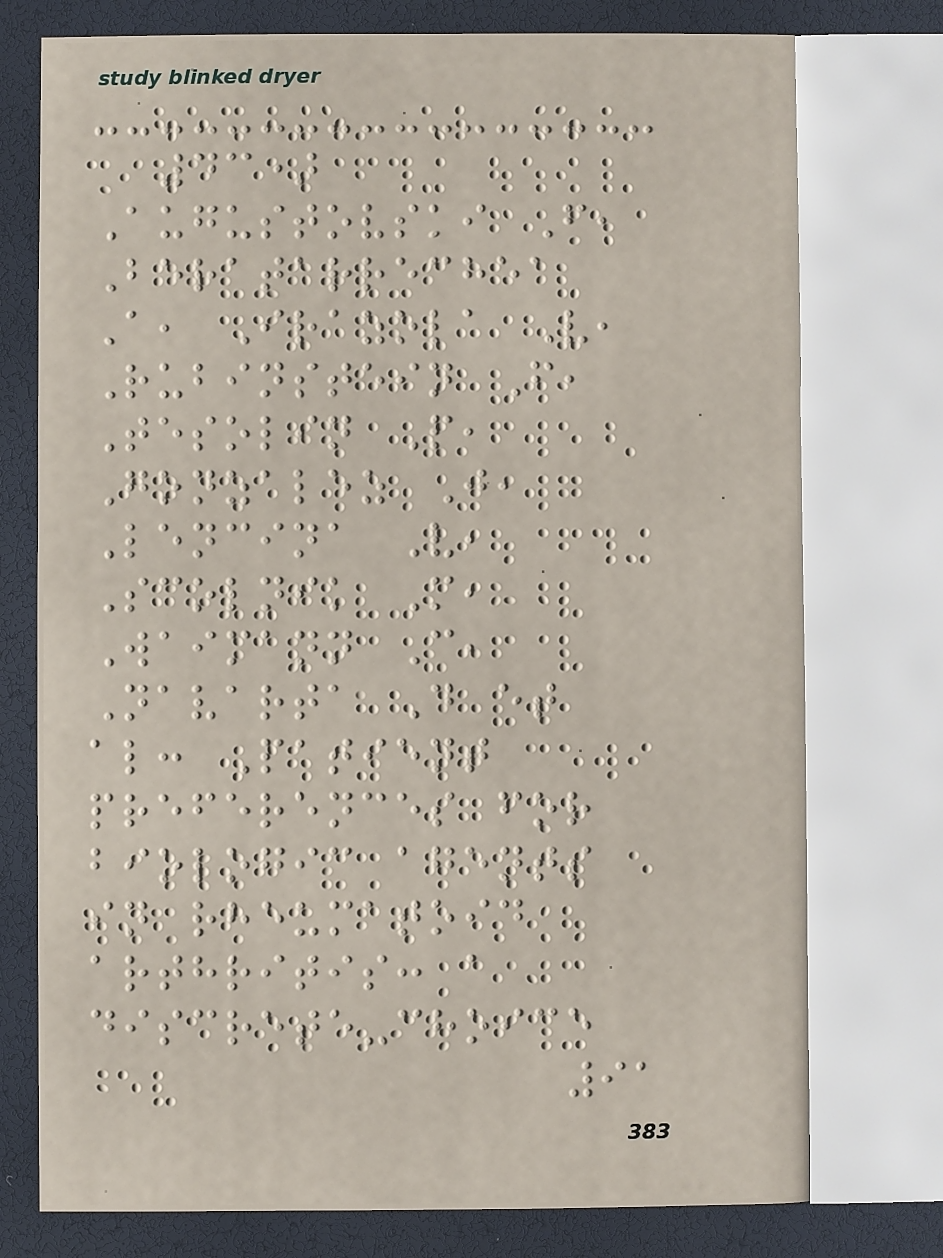43)
Augustovski F,
Beratarrechea
A, Irazola V,
Rubinstein F,
Tesolin P,
Gonzalez J,
Lencina V,
Scolnik M,
Waimann C,
Navarta D et
al: Patient
preferences for
biologic agents
in rheumatoid
arthritis: a
discrete-choice
91
